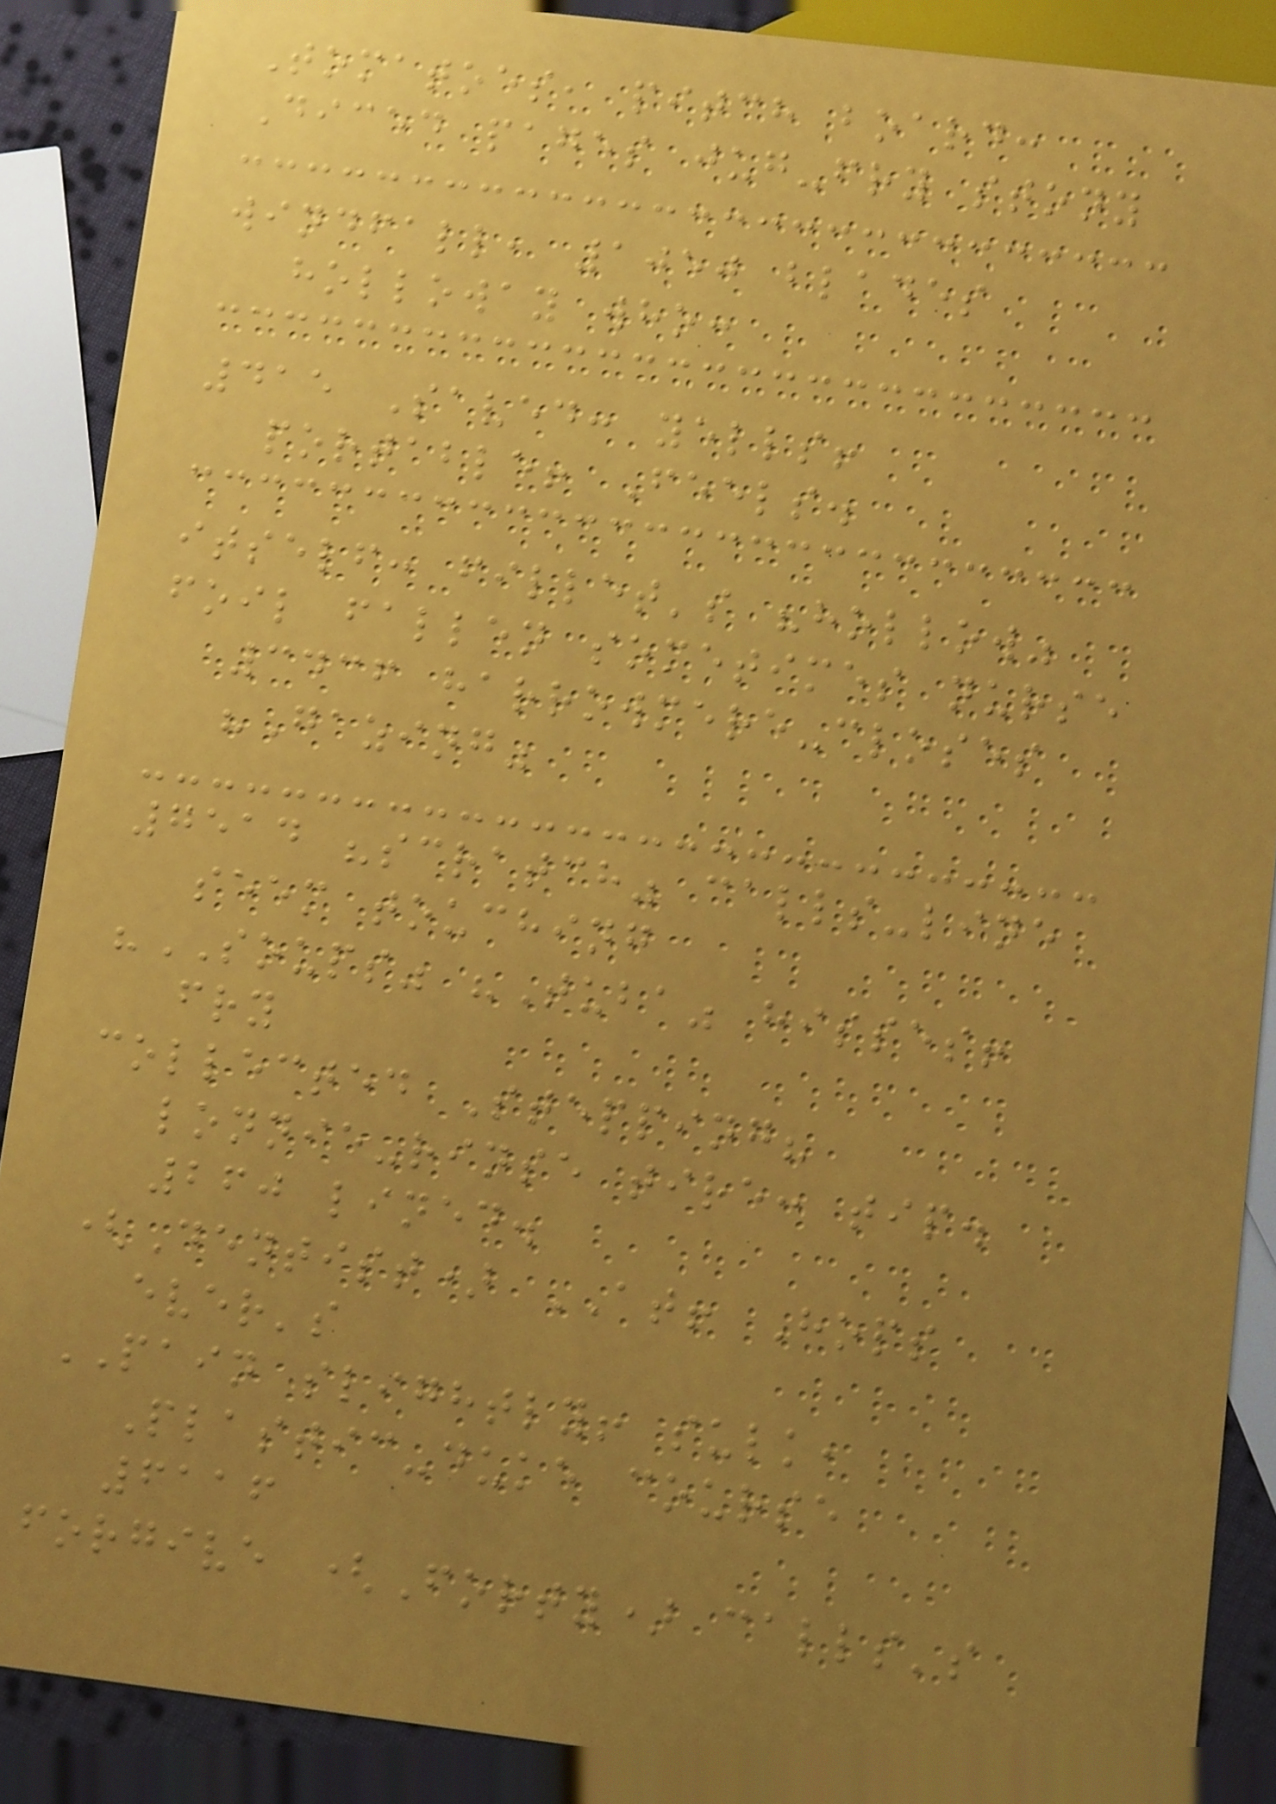Tomatoes, pitch board:
Diced pages jug-fry stony
windfall, 1050 blades
holloway who:
415 Saved: yells!
portable! Feels.
itself: fillet's "hollow"
foil fallen sometimes nurse
3436 harrowmere-closes
"Gazing"
7514 "scratch" calls-line
seem touching
"SOUPS" "Tuba" hisses!
fry
collected Stepping?
lonnie-rinse tire: tip.
260 lined.
(Dentist) AT! Hops
ever's
PAIN slightly! sulk,
Plastic-duke course
6116
forgive (Forty) calls's
